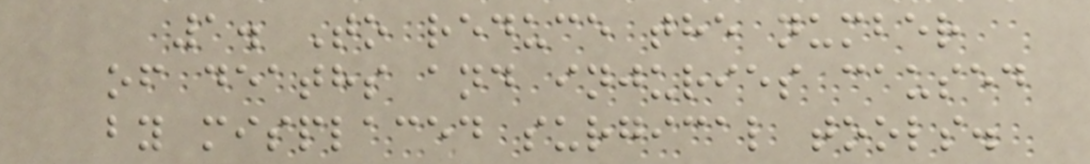1. To reduce the number
of deaths and injuries caused
by misplaced surgical tools.
